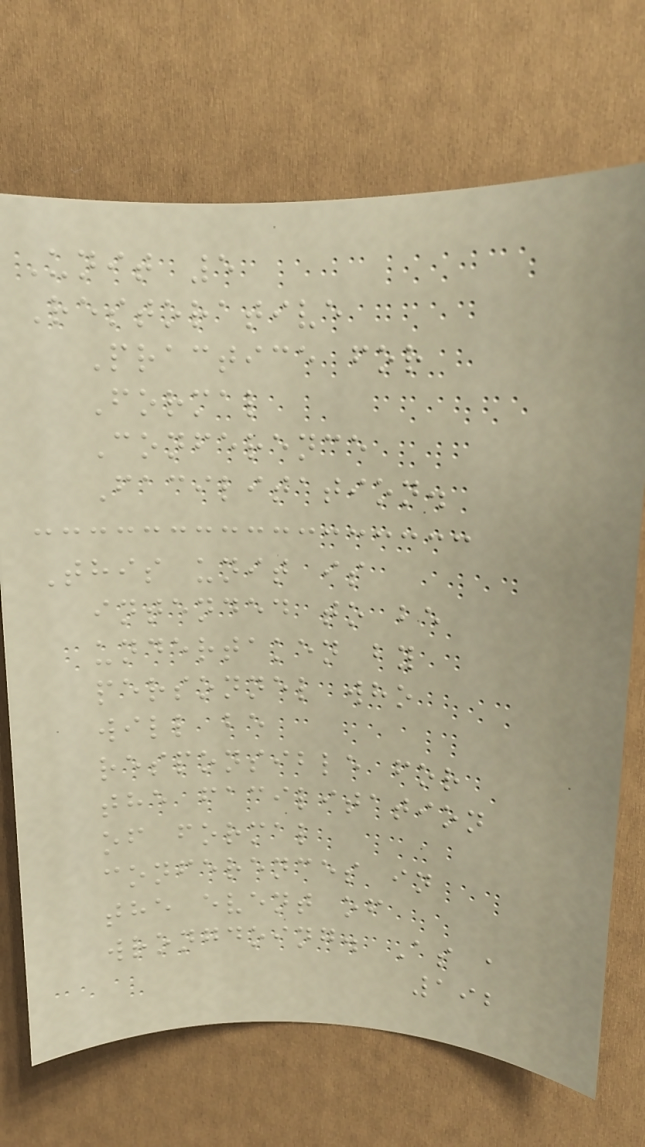Unit 5
Restorative
Practice for
Formal
Conference
Facilitation.
This unit is
intended to be
undertaken by
personnel who
will be
responsible for
the facilitation
of formal
conferences in
the event of
wrongdoing. As a
192
